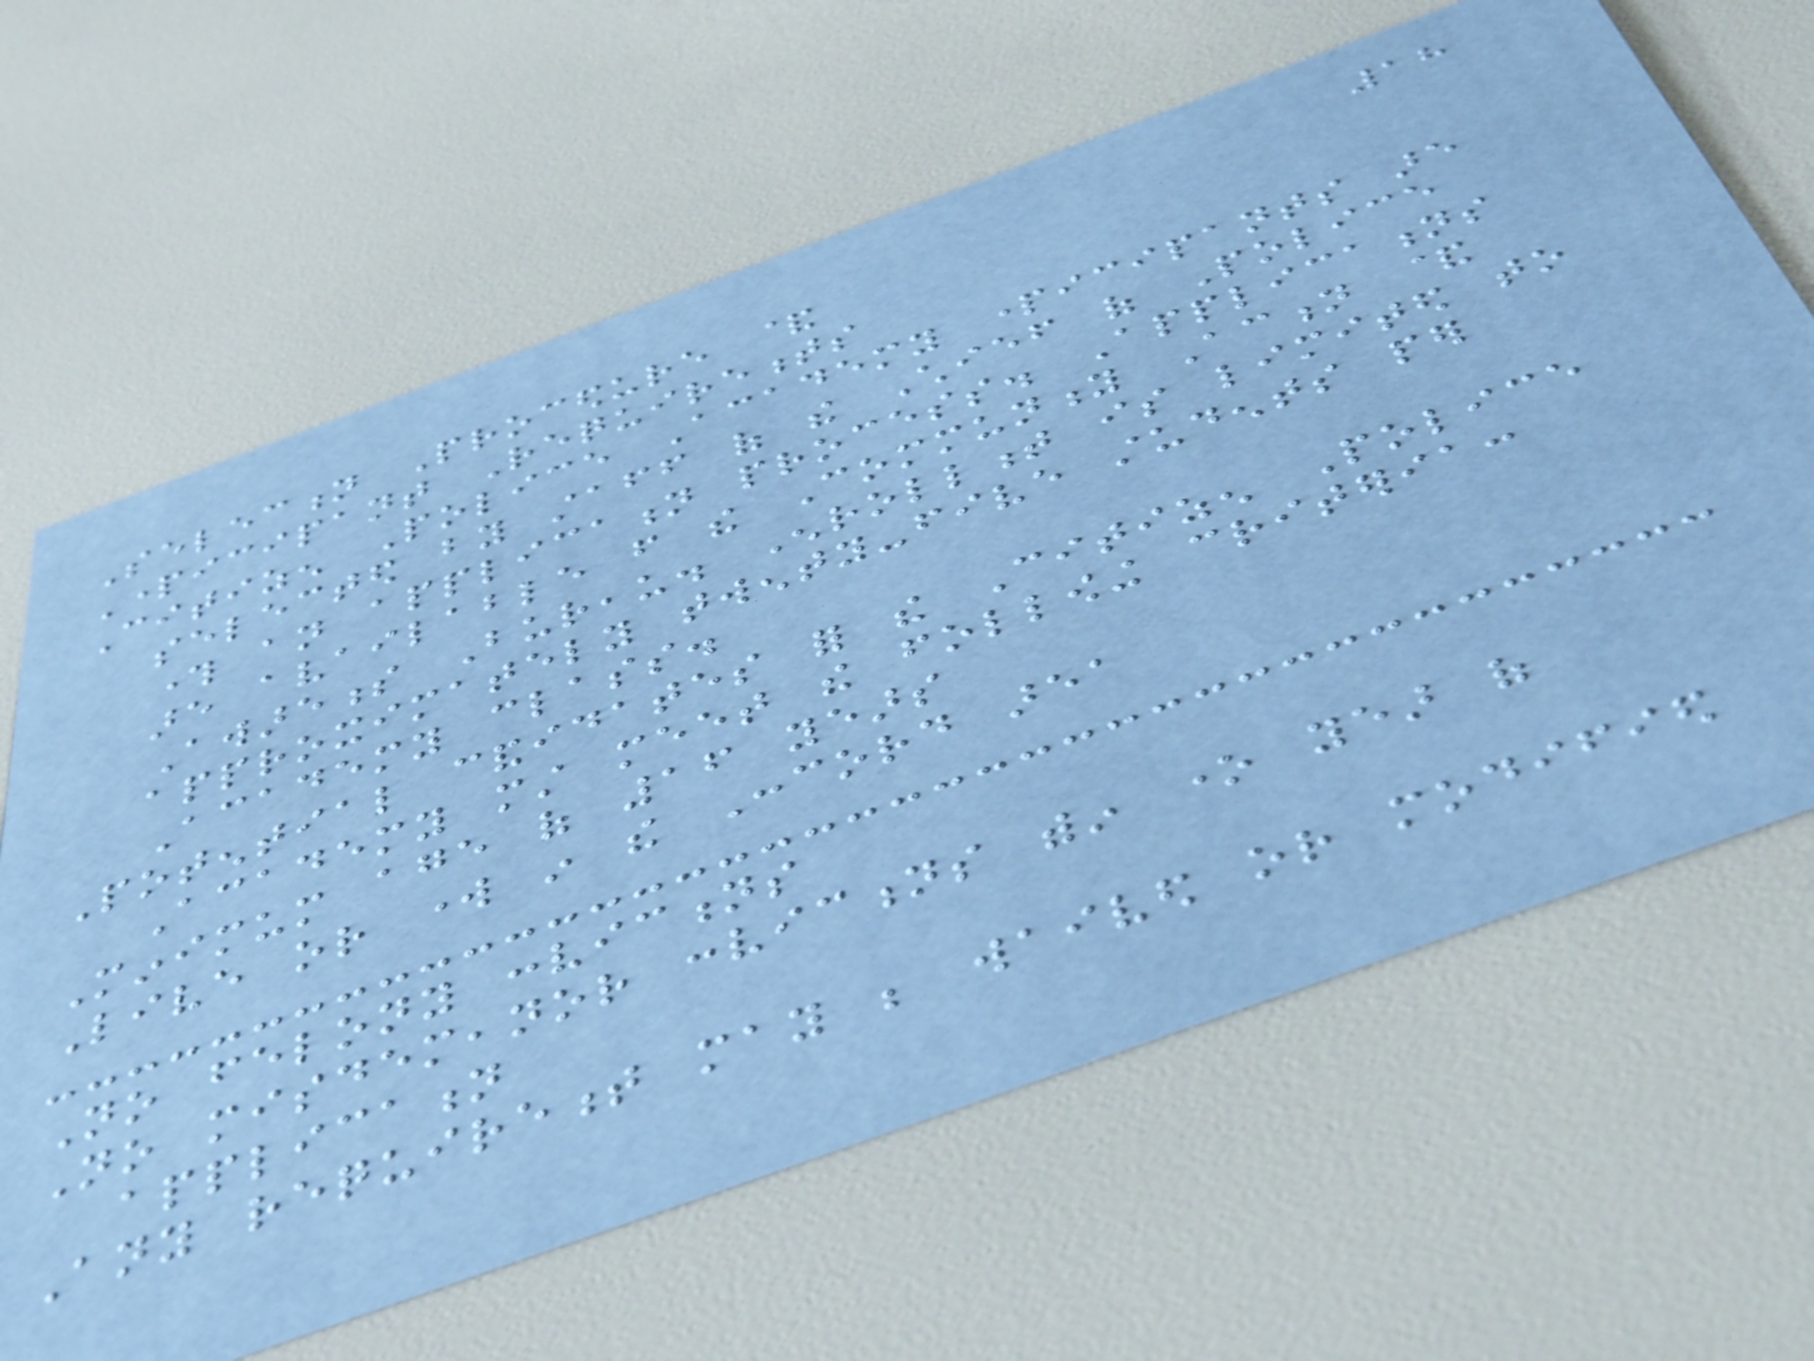18
Selection Procedure &
Participant Requirements
Citizen Police Academy participants are
selected by staff of the Chief of Police
through an application process. Applications
are available from the Community Action &
Awareness Bureau. Enrollment is limited to
approximately twenty-five students per
Academy class.
Potential candidates for the Citizen Police
Academy must meet the following criteria:
Minimum age of 16 years
Live or work in the Concord area
No felony convictions
No misdemeanor convictions within one year of
application
Any requirement may be waived or modified
